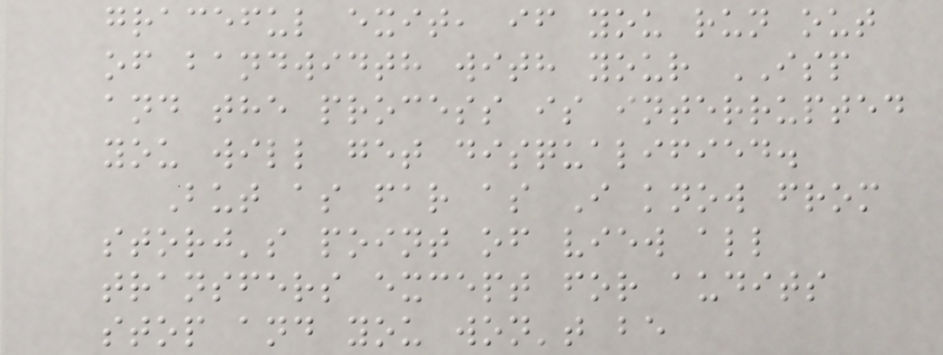graceful exit, if you run out
of bandwidth with your ISP
and the process is interrupted
you will get disqualified.
But as far as I know from
storj's point of view all
transfers except for audits
stop and you won't be
